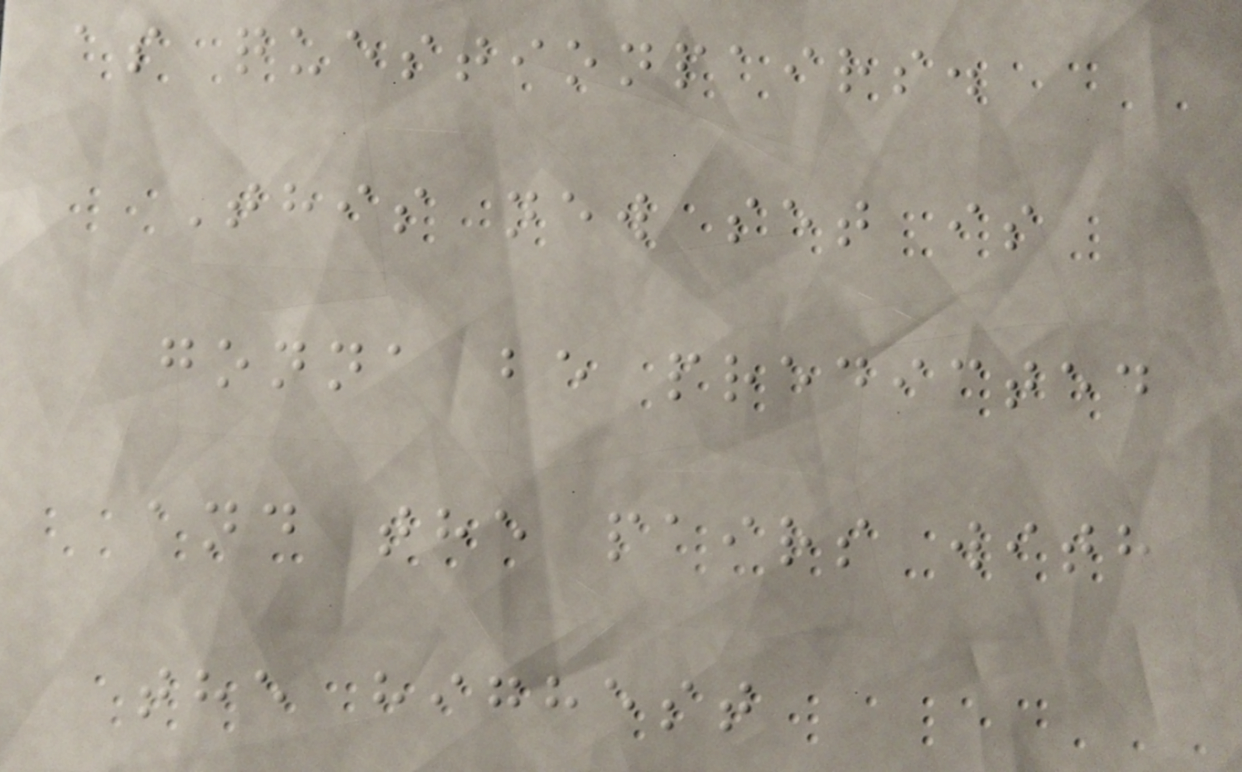as questionpairs.
This new set is
gonna be predicted
and the pairs with
the highest
